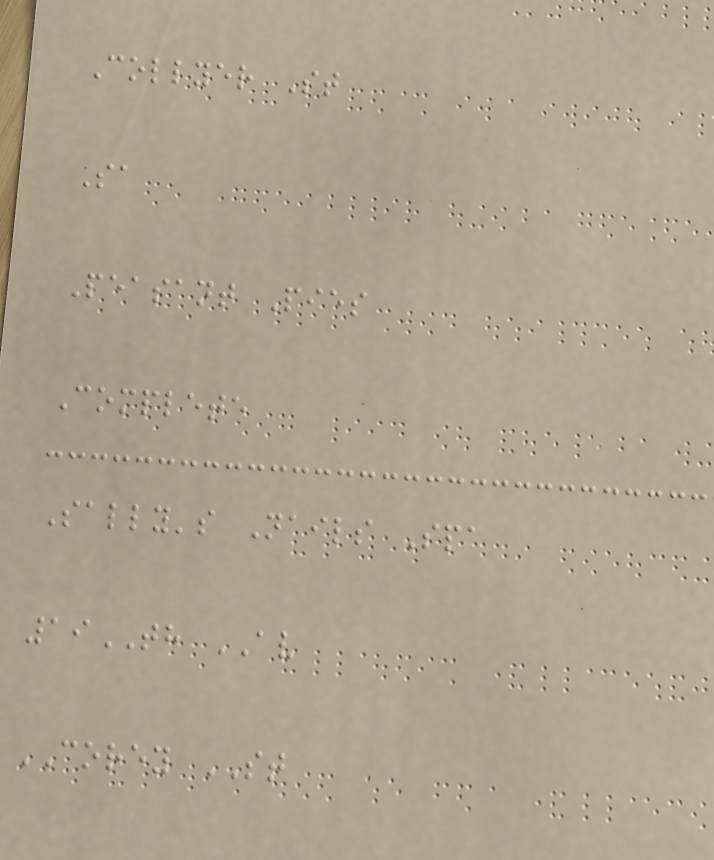Collyer St
Sa
Peasant Pies
Complete
Sally's Nails Spa
19TH AV
COREY ST
